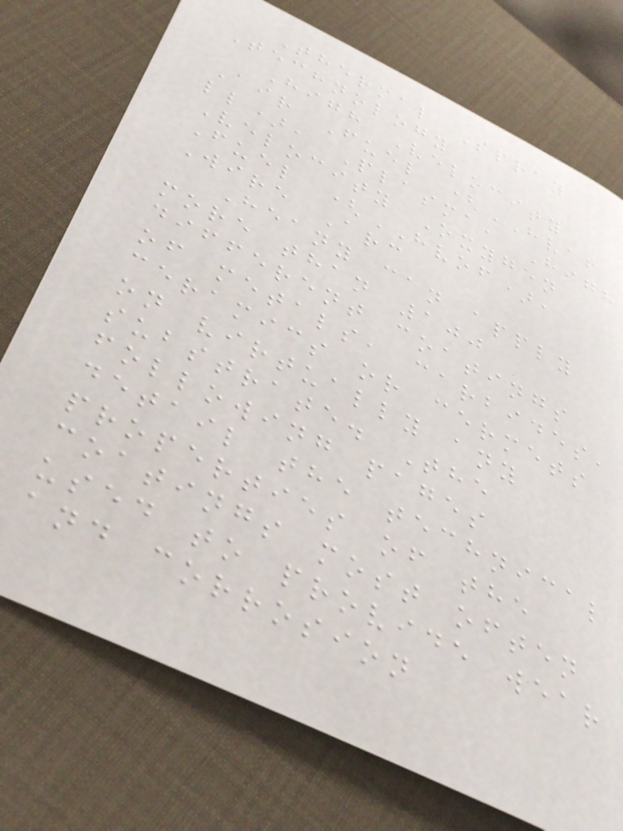Thermal Spray
Technology
High Velocity
Air Fuel (HVAF
ll), Plasma, High
Velocity Oxygen
Fuel (HVOF),
Wire Arc
Heany can apply
more than 100
different coatings
of metals, carbides,
ceramics or cermets
on virtually any
substrate. The
following pages
detail the technical
properties of the
coatings most often
used to provide wear
and corrosion
